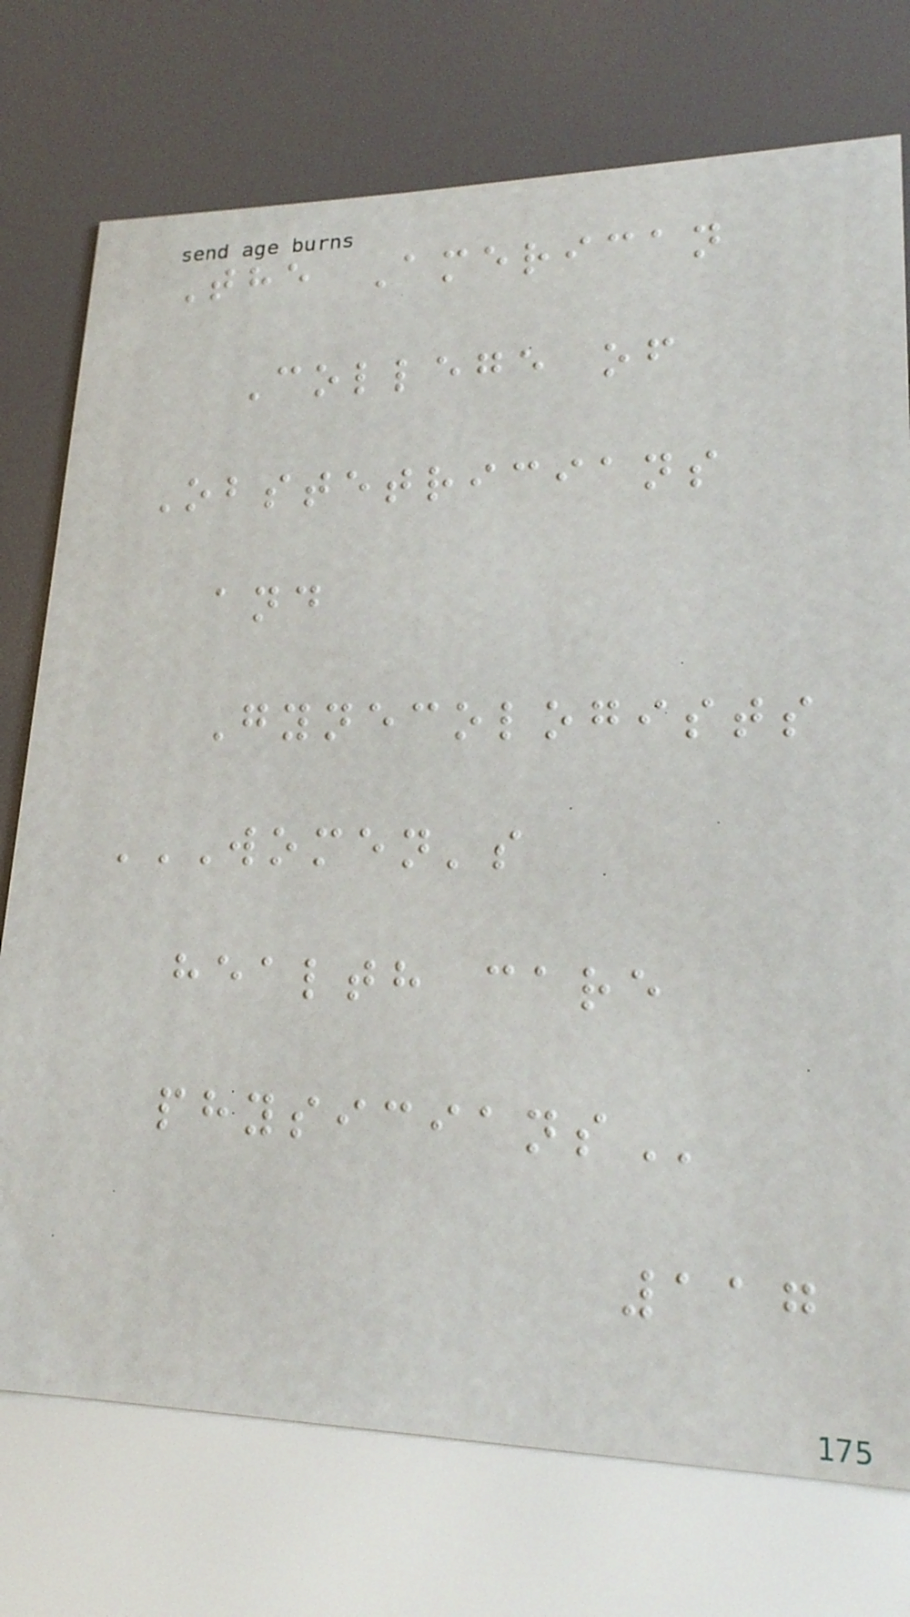The American
College of
Obstetricians
and
Gynecologists
WOMEN'S
HEALTH CARE
PHYSICIANS
117
